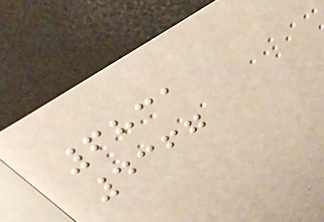6831
4367
